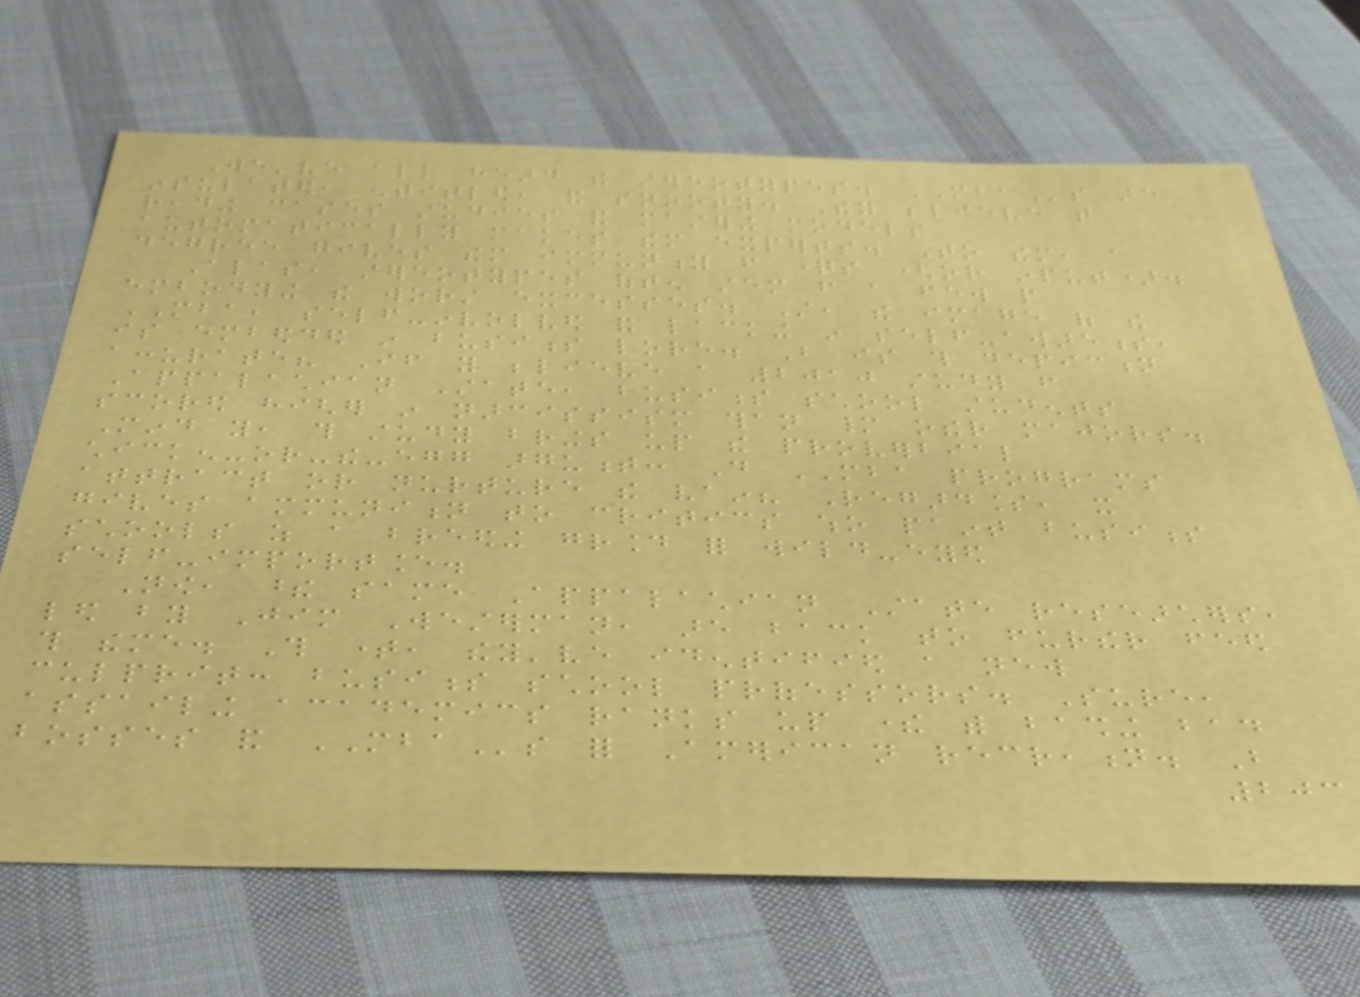We've all heard the stereotypes. MBAs are
insulated, entitled, and snooty. They believe that
reading cases studies and mastering models
automatically makes them experts. To them, a
degree gives them immunity from questions (or input).
Alas, stereotypes often stem from a few people
embodying the worst excesses. Still, the image of the
MBA, self-involved and lacking in self-awareness,
is embedded in business lore. But is this depiction
accurate? If you believe a 2010 study from
Appalachian State, business school students
scored higher in narcissism than many other majors.
Mind you, this study brings up the proverbial
chicken-or-the-egg argument: Do MBA programs
attract or nurture the vain? Regardless, it
gives ammunition to critics who paint business
schools as a breeding ground for wild-eyed
self-importance.
Now, these same Appalachian State researchers,
led by Jim Westerman, are back to further feed
this theme. This time, they've identified a new
culprit: business school professors. Sure,
assailing academics ranks up there with bashing bad
bosses and MBAs for American recreation. But
203
